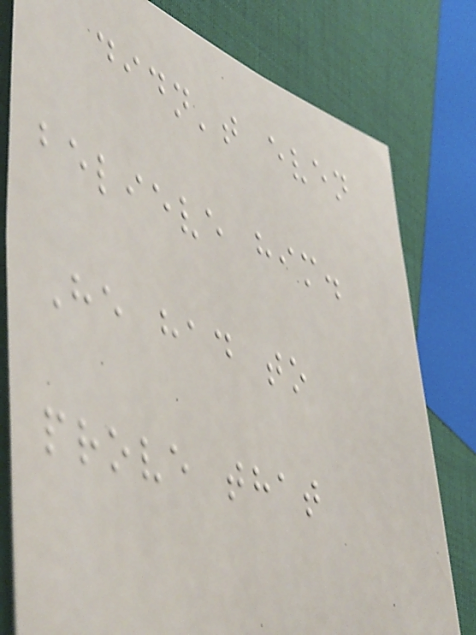didn't even
believe him.
He had to
prove that
